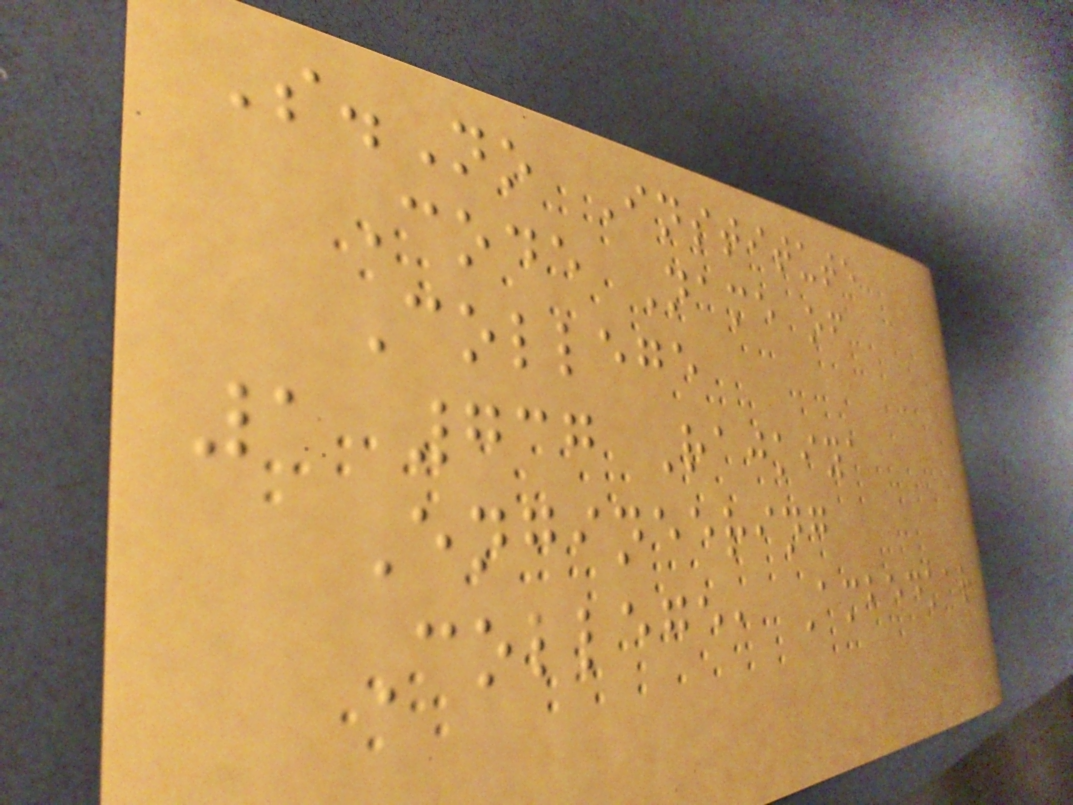S.No Institute
Code Name of
College
1 737 Rajkiya
Engineering
College, Ambedkar
